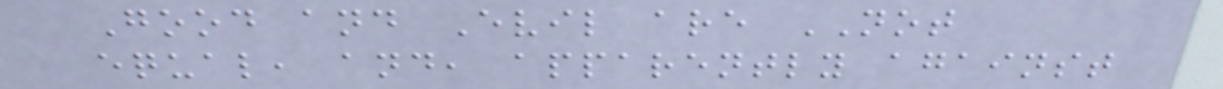Good and Evil are NOT
equal, and, apparently against
